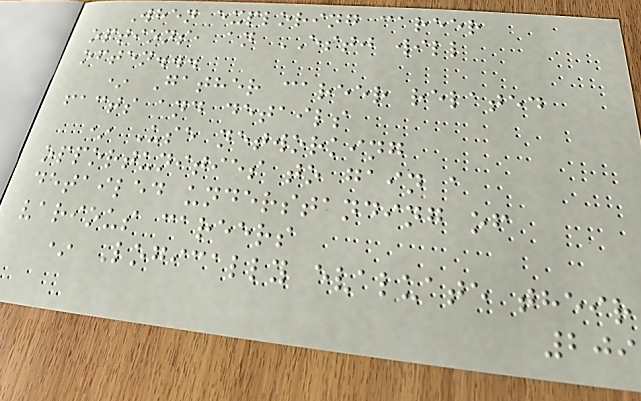When exploring career
options, an ESTJ will
often...
* Gather career related
facts and details
* Use networking
opportunities to gain a
detailed understanding of
various careers
* Logically evaluate their
209
